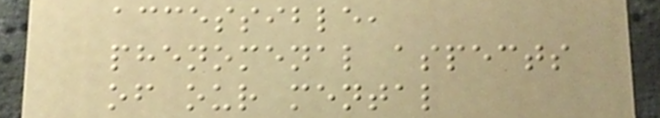accessible,
phenomenal aspects
of our mental
